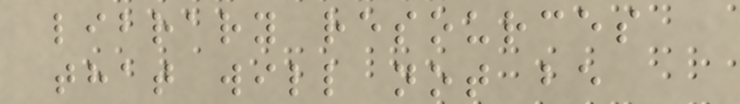library resources
that will not be
